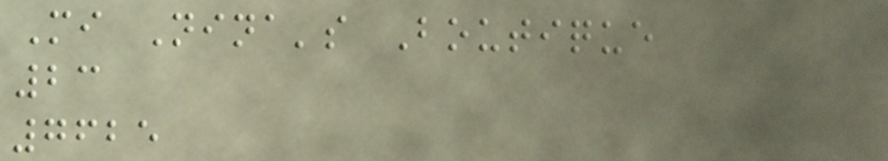Mi Nina's Boutique
23
7625
